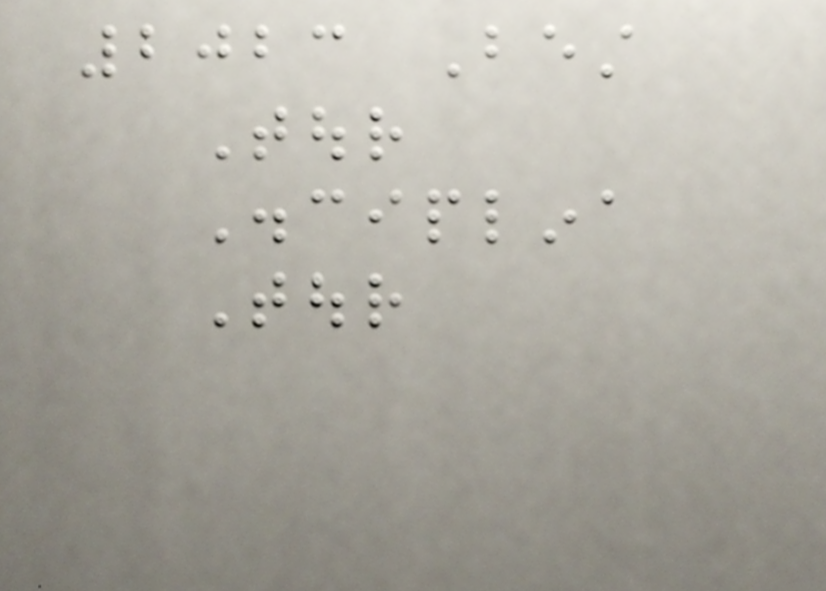2023 Best
Tour
Disciplina
Tour
